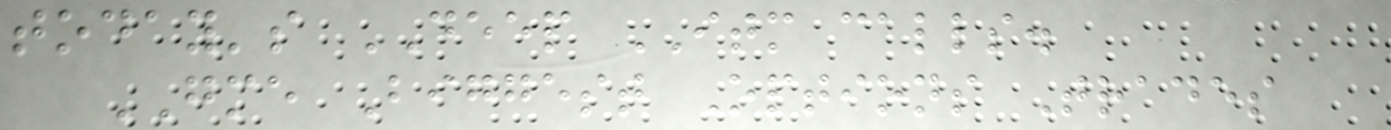today's DEEP ITM calls.
GME Biggest Options Trades
